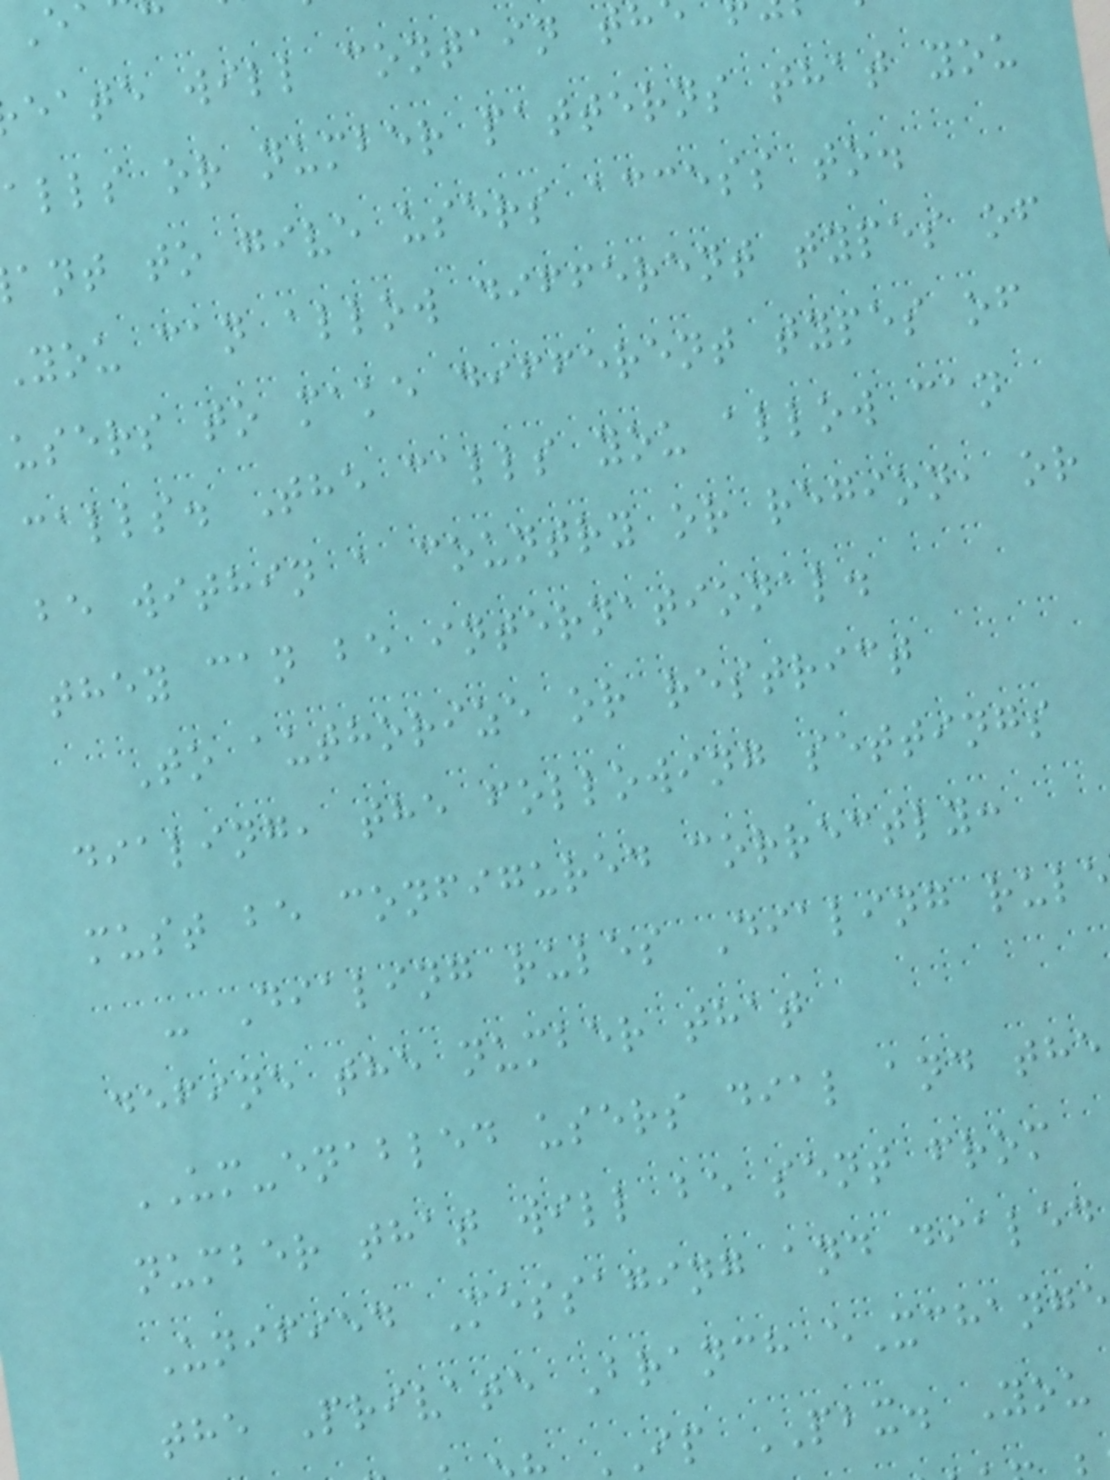eate will contain th
alls or number patterns that you
ant to give users access to.
you can allow different types of
users to make different types of
calls. The calls you allow can
be within a country or region, or
they can be international.
To authorize or restrict
dialing, the following settings
must be configured correctly:
- Dialing rules Dialing rul
define the number that
UM-enabled users dial and the
number that will be sent from
Unified Messaging and dialed
the Private Branch eXchange
IP PBX. You
